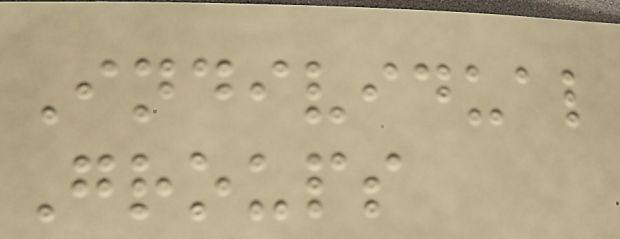Individual
Groups
